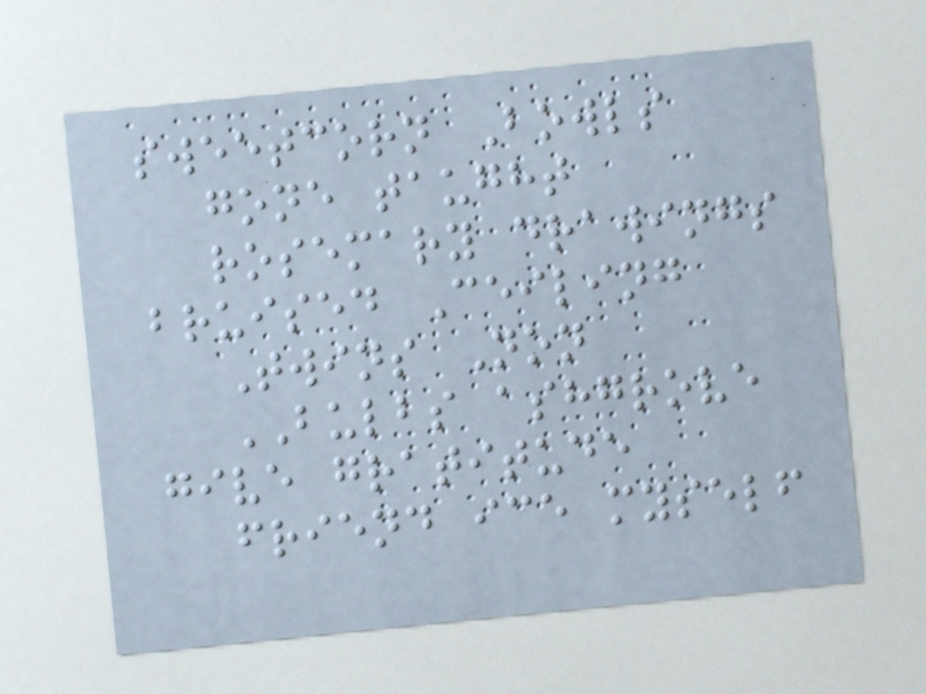sweetcorn Bowls
gone taught
rosemary drawings
bruised Ceiling
Twins Non
BULBS ashgrove
give gratitude
friend ice myself
